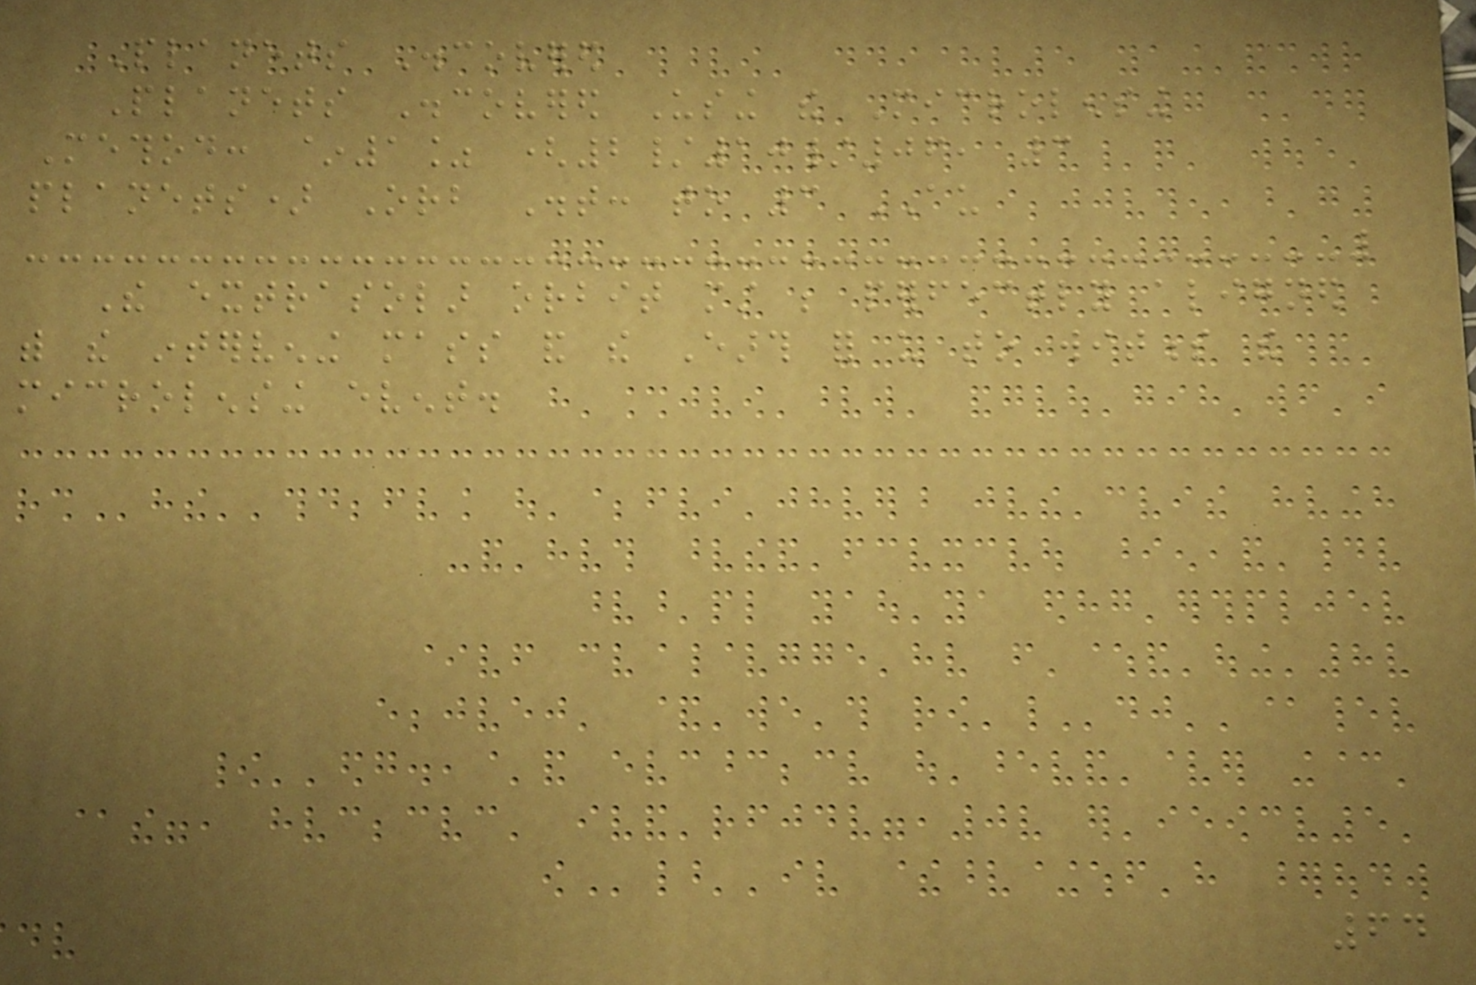Planets Discovered
Planets Discovered Using the Microlensing
Method: ~1% (2/10/06, 3
planets) Orb Dist: to 3 AU
The extrasolar orbit must be perfectly aligned
with the intervening mass and the Earth for us to witness the
microlensing event.
64
